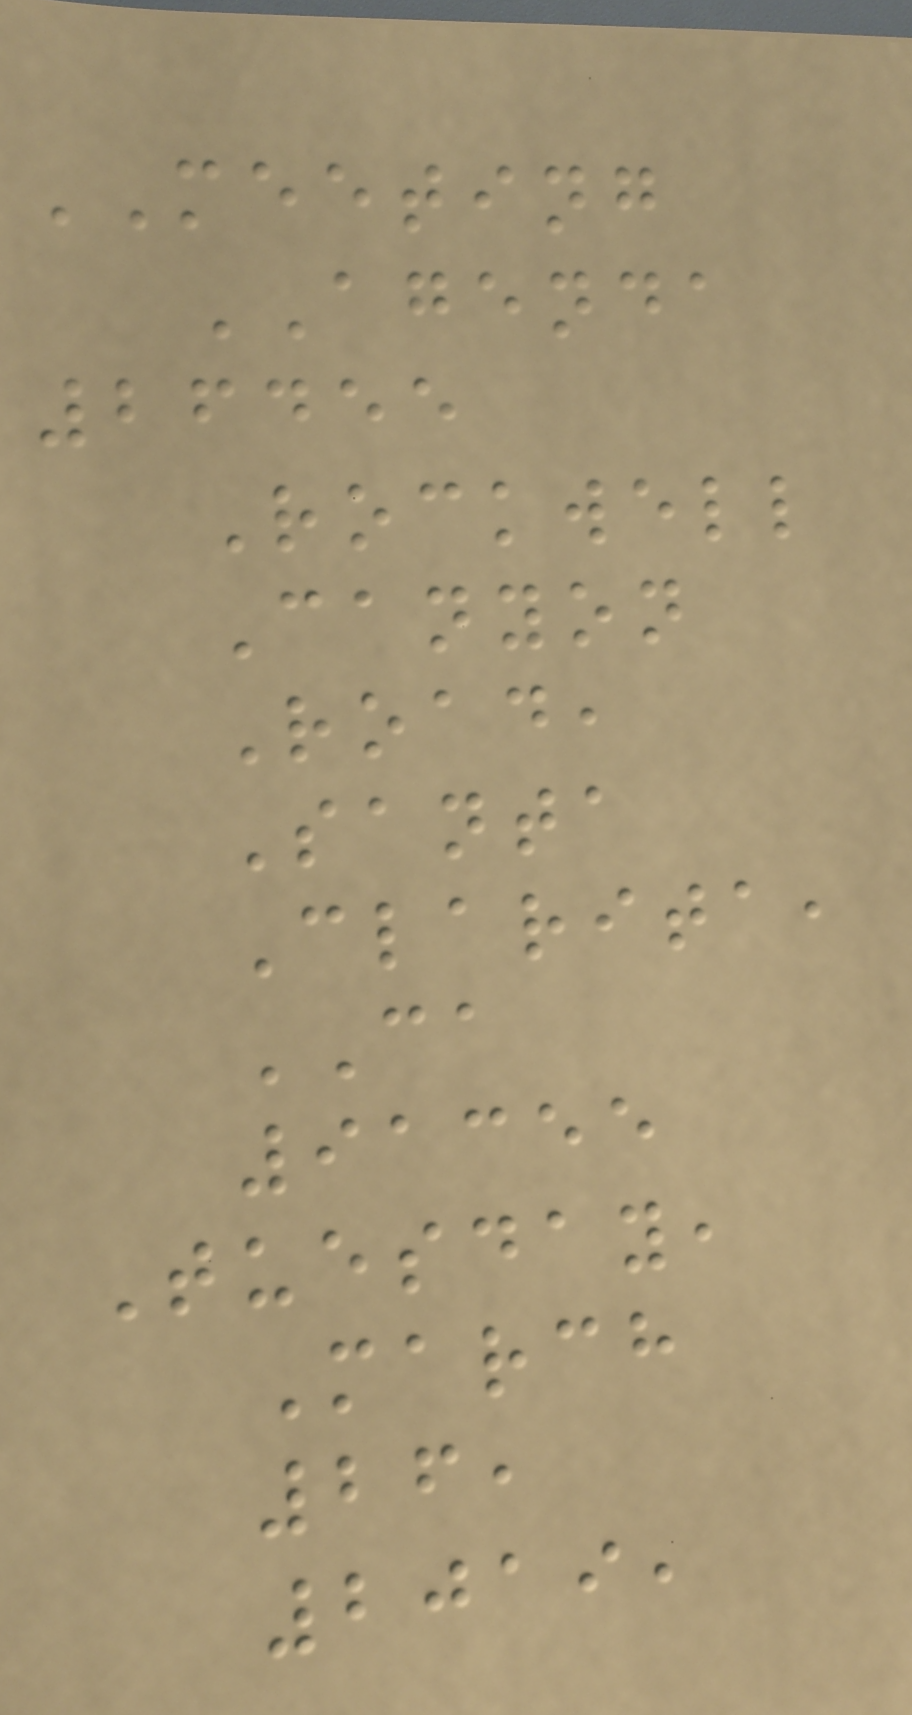MEETING
AGENDA
26455
Rockwell
Canyon
Road,
Santa
Clarita,
CA
91355
Tuesday,
March
26,
2019,
